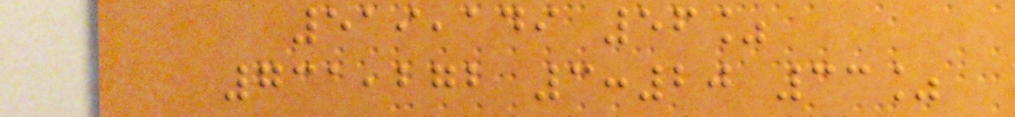519,149 56%
731,272 3:20 33%
